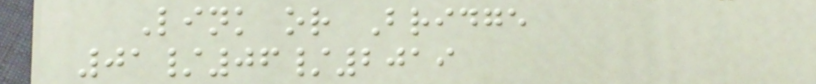Link or Bridge
01/06/2019
